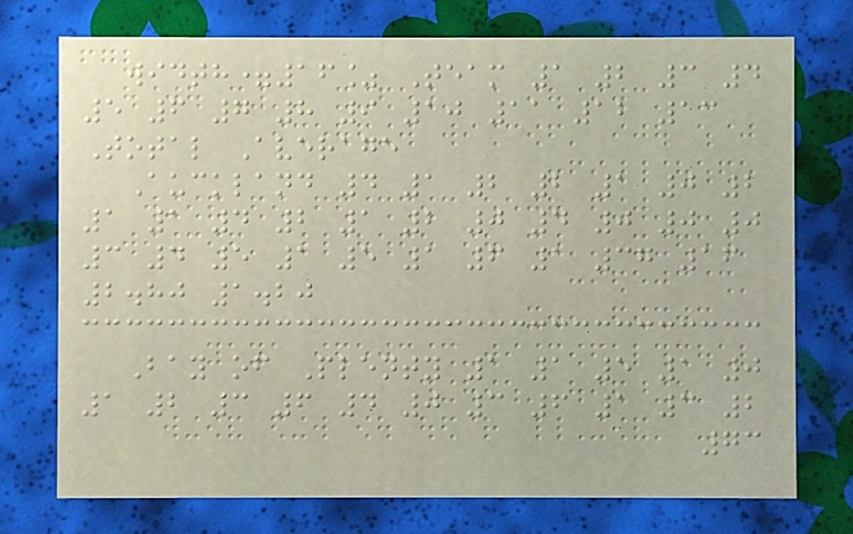width=16% Team 1 2 3 4
5 6 7 8 9 10 11 12 13
Total Average
Auckland 4 1 2 2 1 0 2
1 1 4 2 1 2 0 4 0 0 0
3 4 5 1 5 1 6 1 37 16
2.80 1.20
Bay of Plenty 1 1 5 1 0
1 2 3 6 4 0 3 6 1 3 2
73
